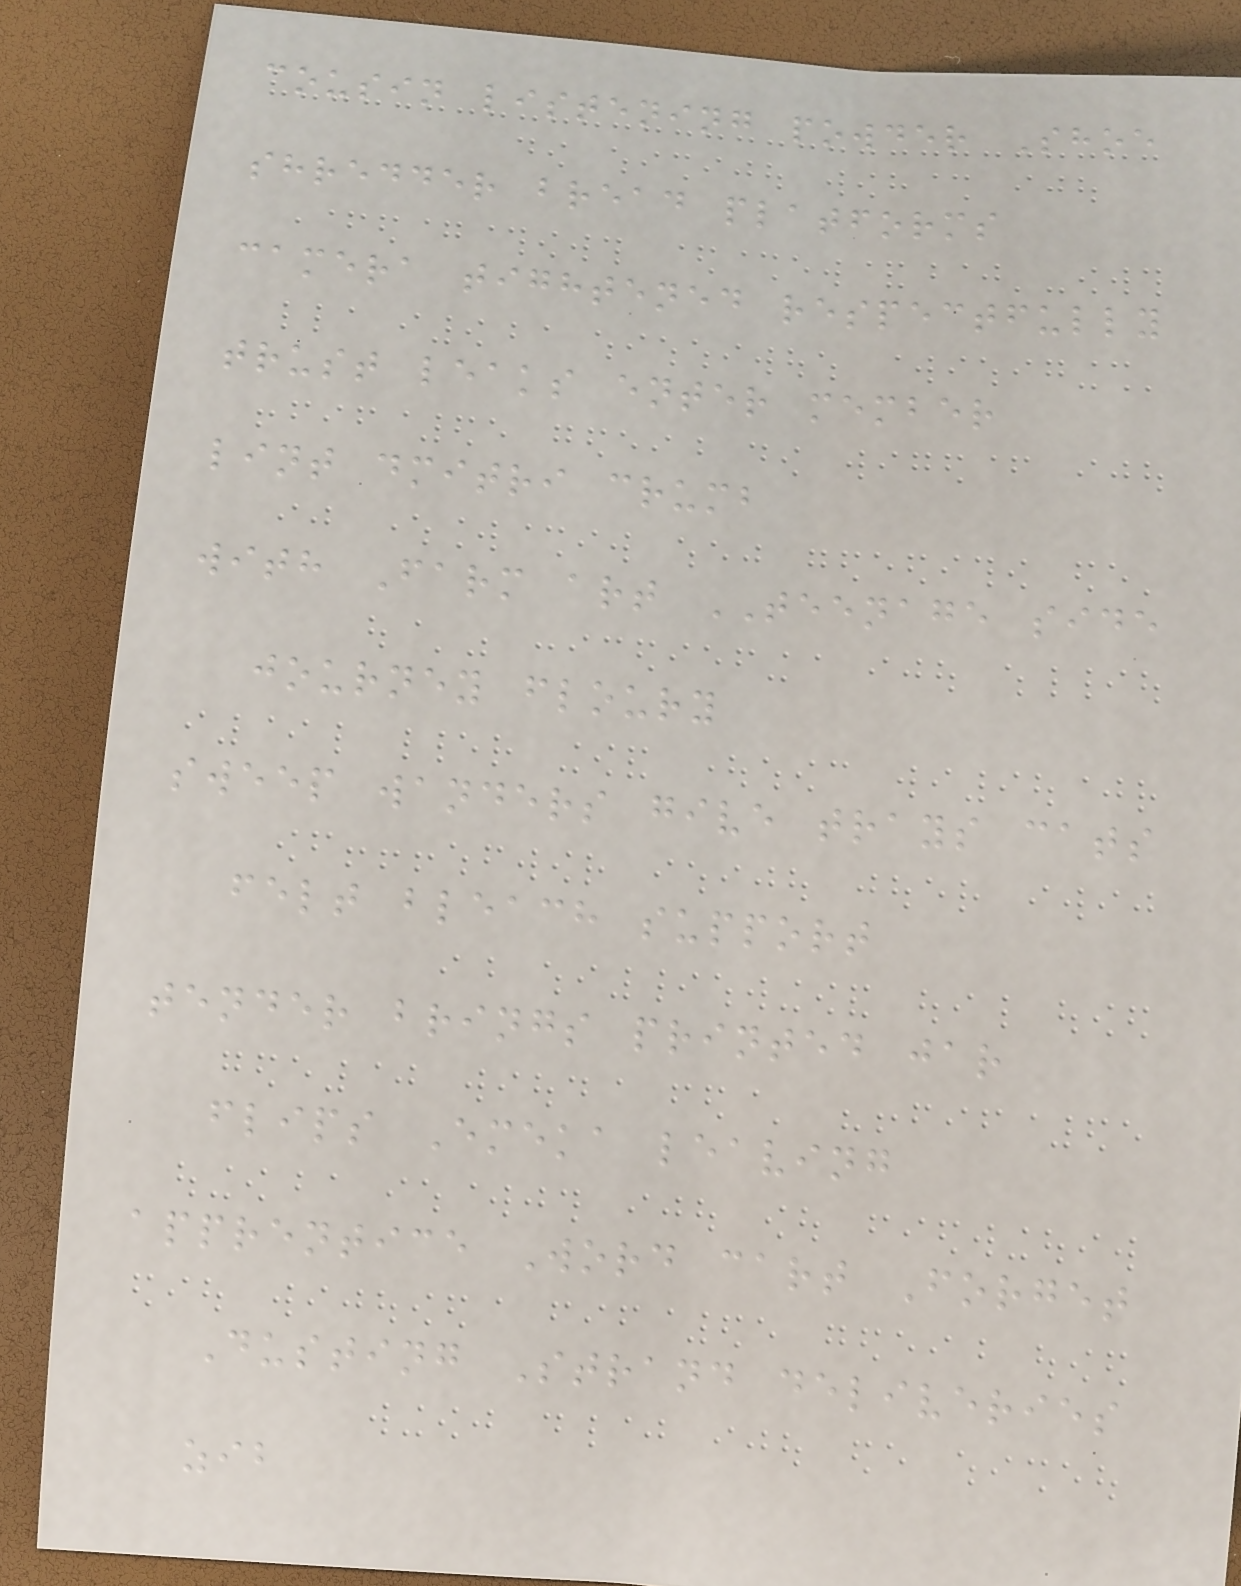cousin listening powder Shoe
shredder bread platforms
camera tightened respectfully
trust leaks enter member
lint dmitri crumb
with Farm art TEENAGE side
journey floury
sweep wanders give trays cats
felt bleach support
tender brings printed jar
flips Emeka leaving
apprentice Word cart Forget
Dusting Strand deliveries
zib
